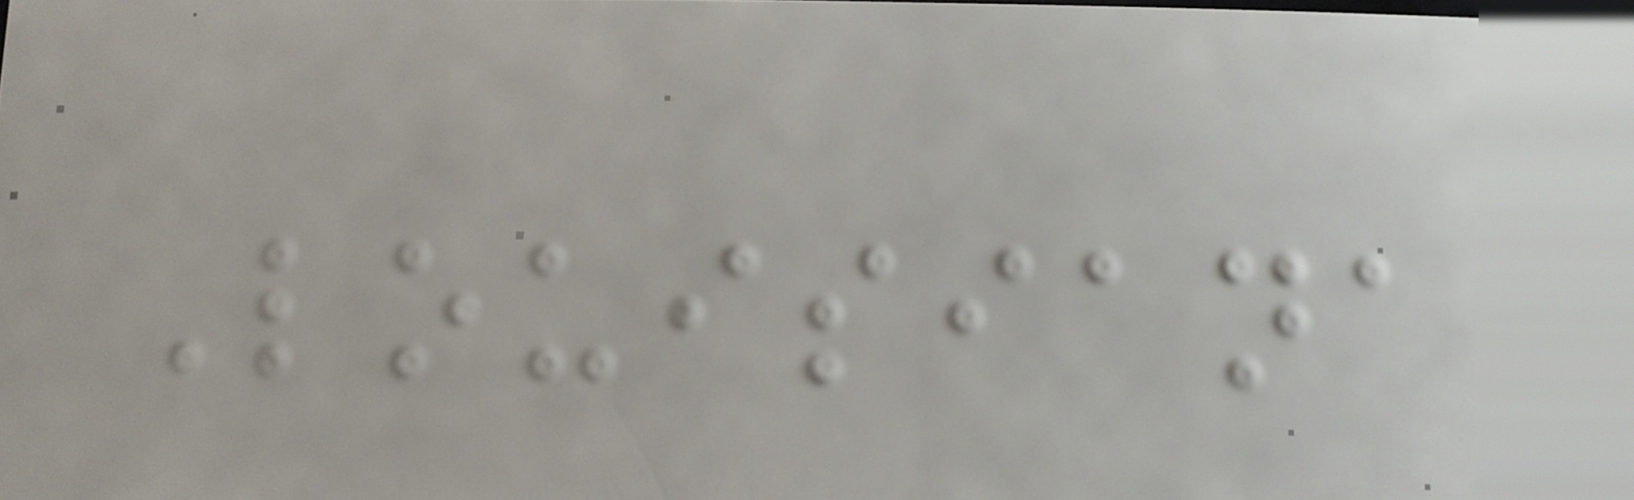Louisiana
